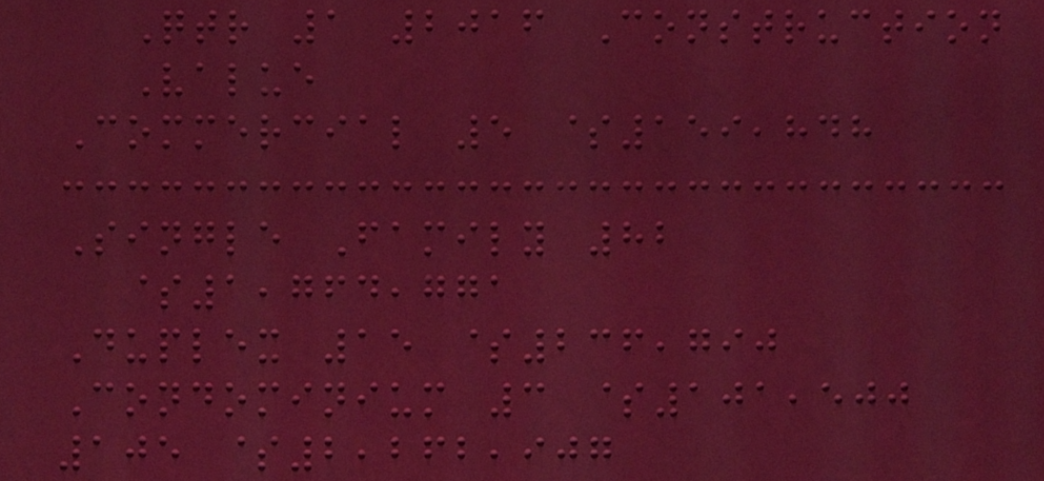Qtr 1 2016 Construction
Value
Commercial 5 $159,848
Single Family 82
$1,764,771
Duplex 15 $236,790
Condominium 3 $101,500
105 $2,262,907
